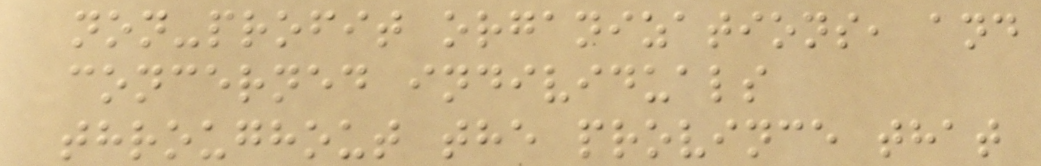non-profit organizations, and
concerned individuals
throughout the province that
